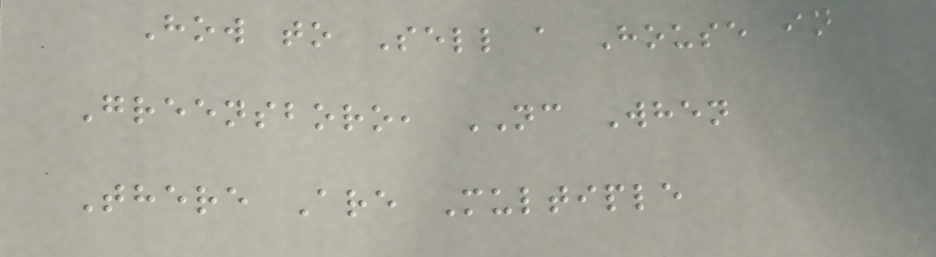How to Sell a House in
Greensboro, NC When
There Are Multiple
